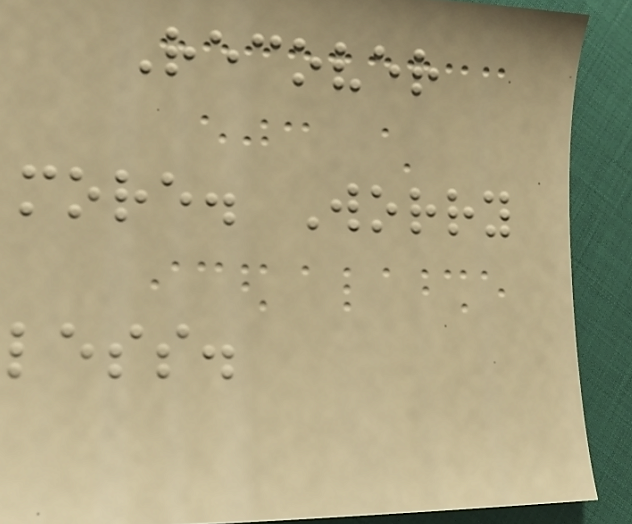Recover
more. Worry
less.
